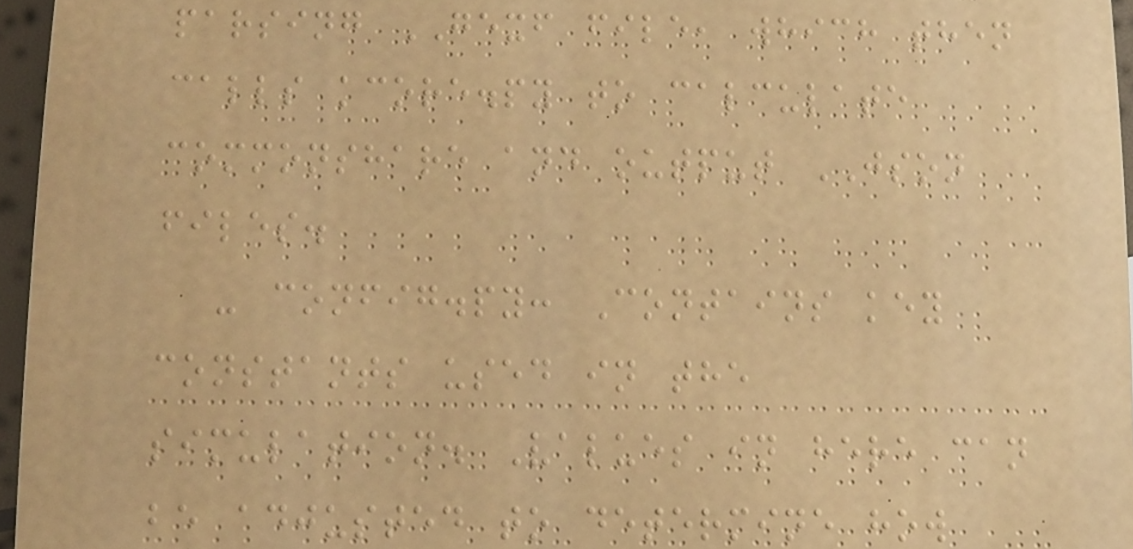parsing GEXF file, which then
calls kcore.py to calculate
commonshare and output JSON
files.
- config.py: Contains key
constants used in the
simulation. Values in here can
be adjusted to determine how
